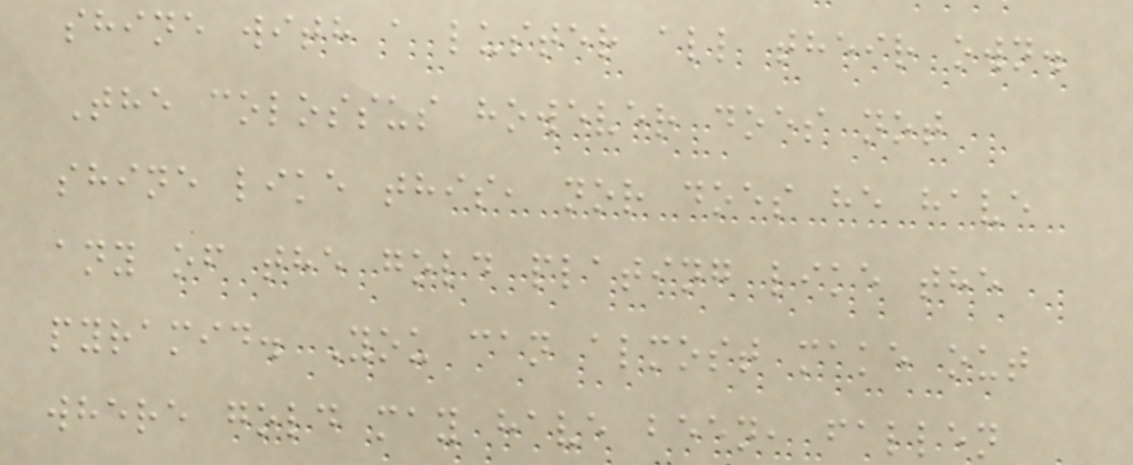shine with a luster all their own.
The colossus however does not
shine like this, nor does he have
any of the gold plating like the
pyramid. You can almost make out
where gold may have been, fallen
